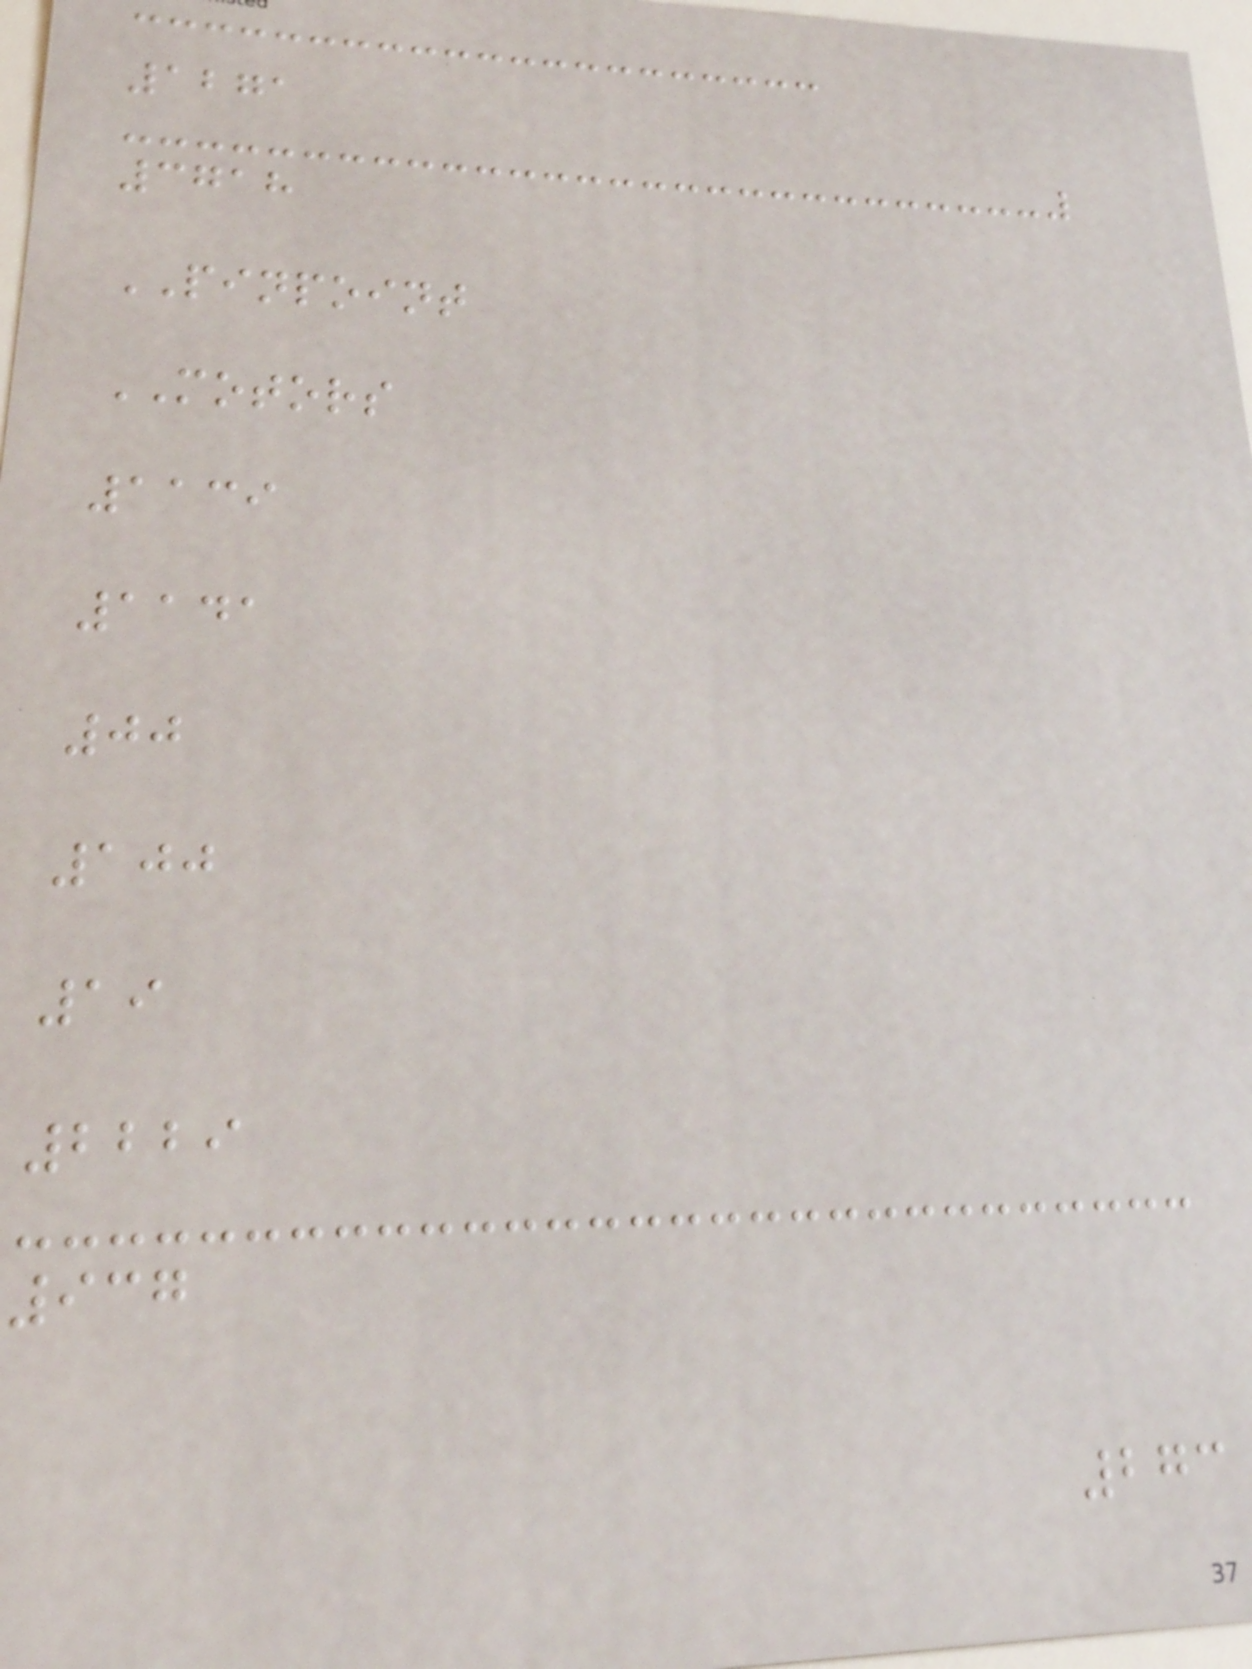1271
3718
PINPOINT
MOTORS
1139
1141
00
100
19
2229
937
273
